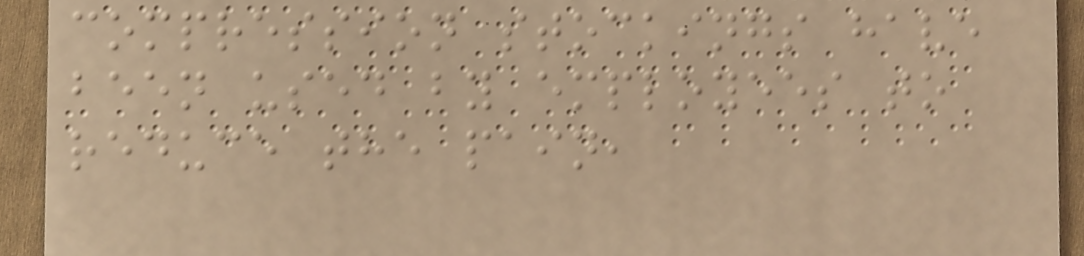compression stockings have
been used by employees to
reduce the pain,
